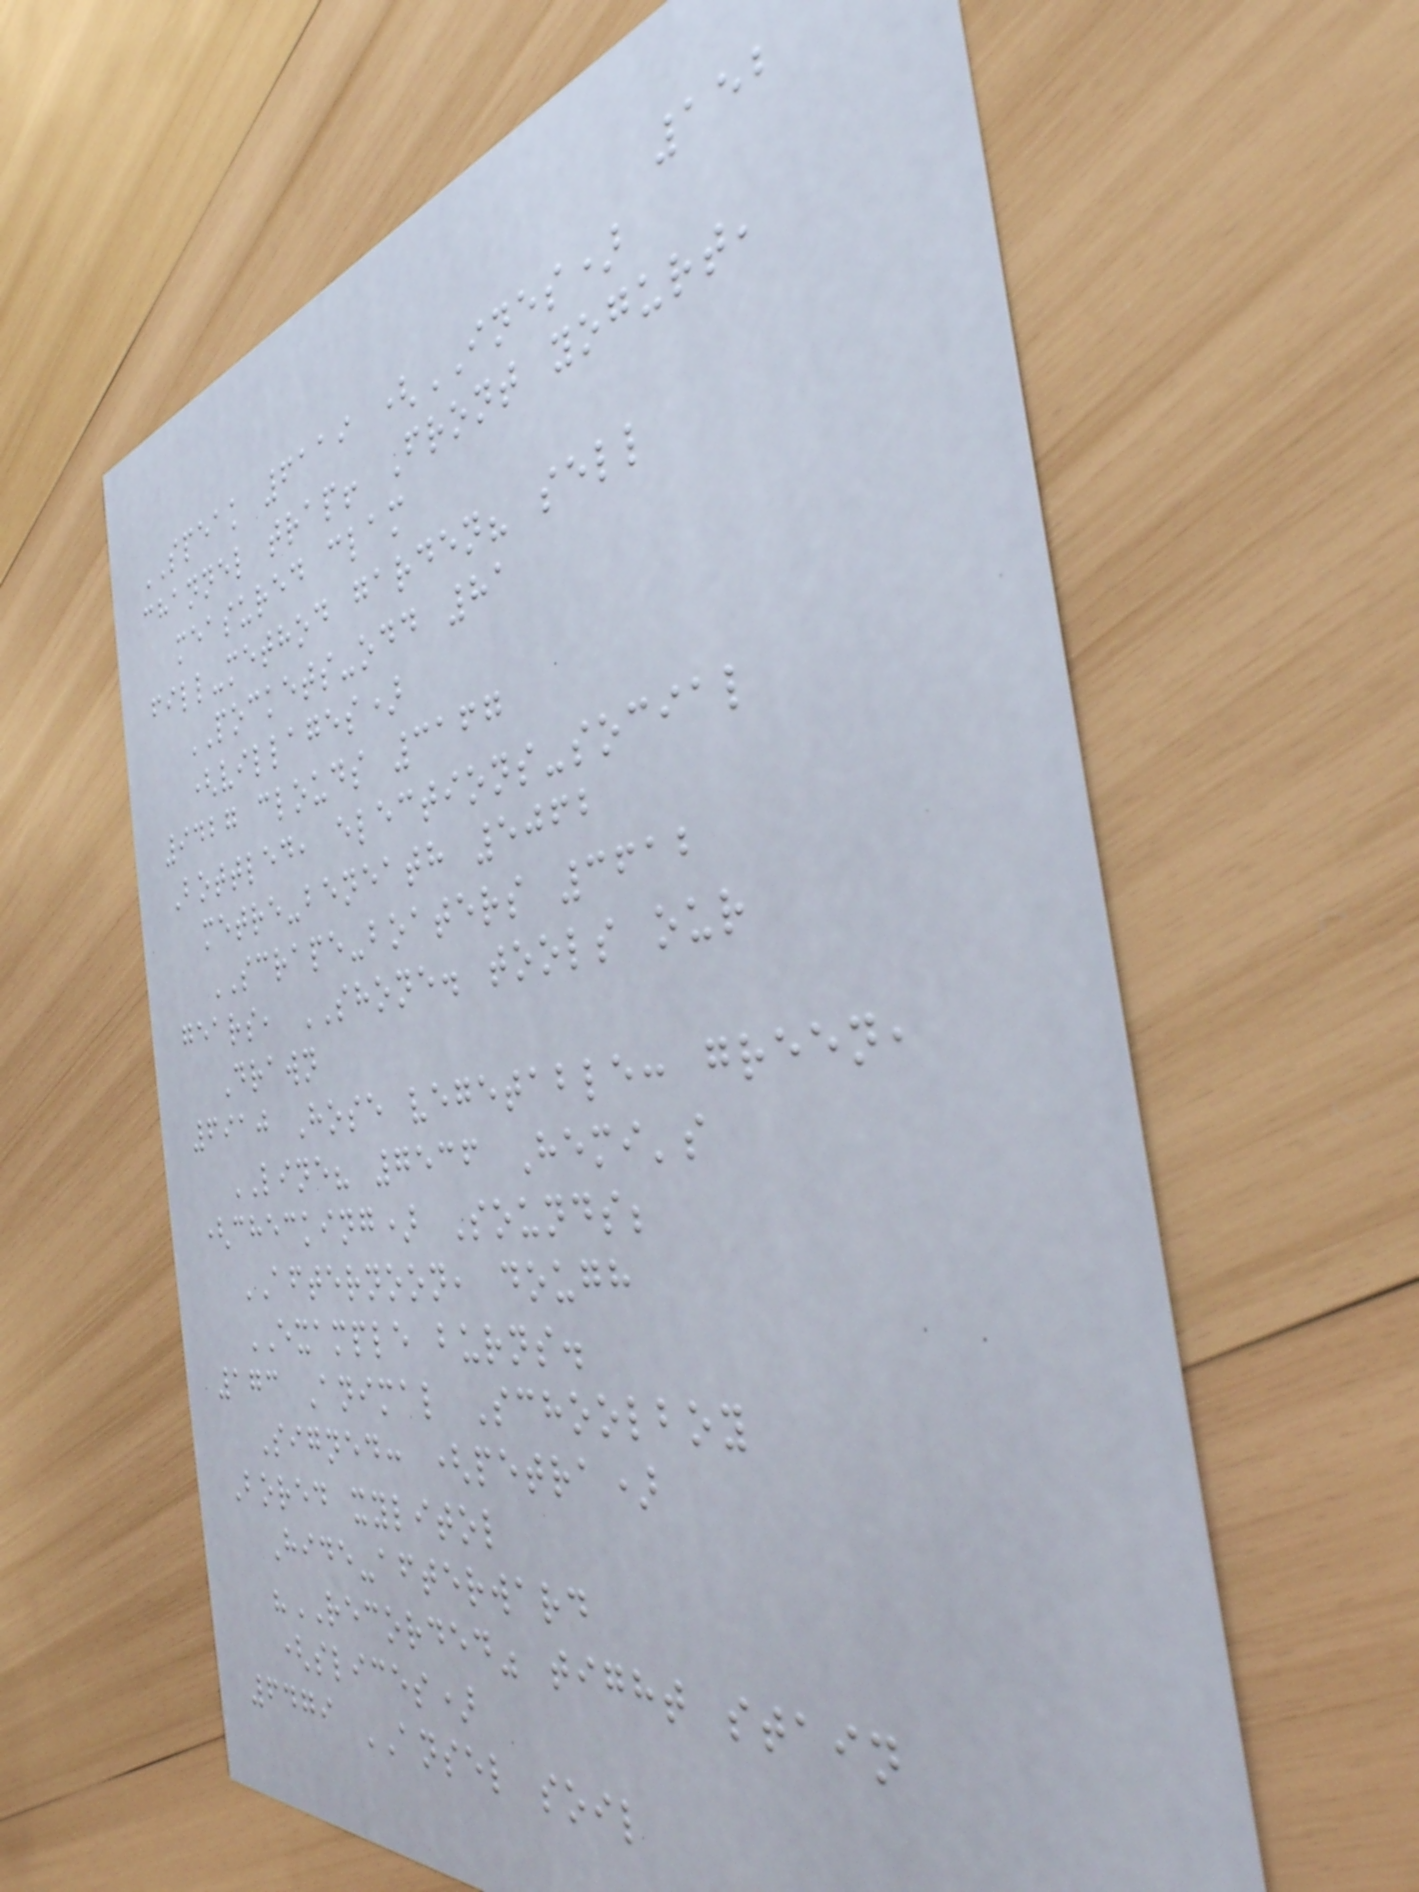152
SPEAK 6119 (INES)
channel trap! Front yogurt,
measured clam
fill-method garden? sell
POCKETS-odd 81
(villages)
9427 clouds 3167
Bottled, elections-social
metre-beneath 5062
SCRAPE-boaters 3612
gears, SHONE. tools our
Drawn
6910 Hose vegetable: green,
LINE? 7536 Hemi's
(checking) Sounds;
AFTERNOON, dough
EXAMPLE burns.
173 Animal Schoolboy
Signed: (petra)
Bored xylitol
Hide-afterward
"RECORDED" tight stain
(slices)
6479 ANSEL soil
